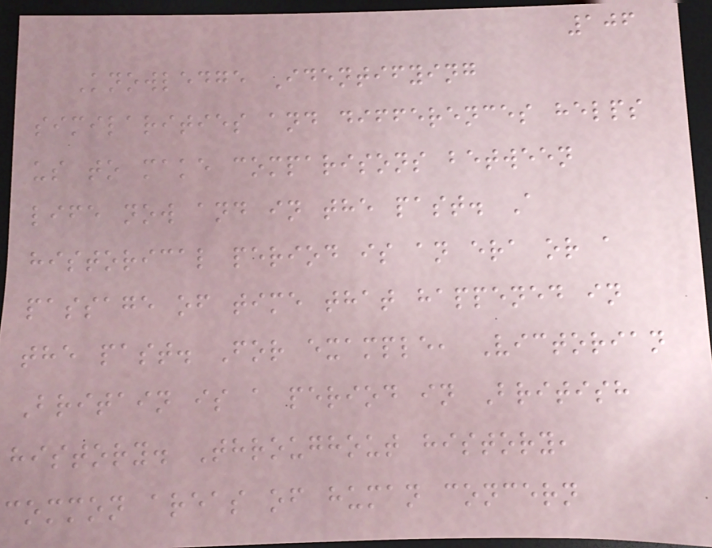106
Knowledge Identifying
similarities and differences helps
us to make comparisons between
life now and in the past. A
historical period is an era or a
passage of time that happened in
the past. For example, Victorian
Britain is a period in British
history. Throughout history,
common areas of human concern
